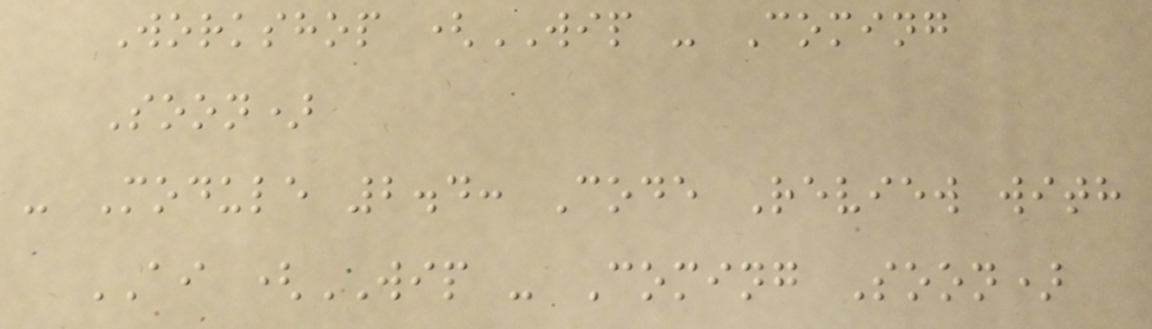Workshop (WIP - Coming
Soon)
- Module 2.4: Code Review with
AI (WIP - Coming Soon)
